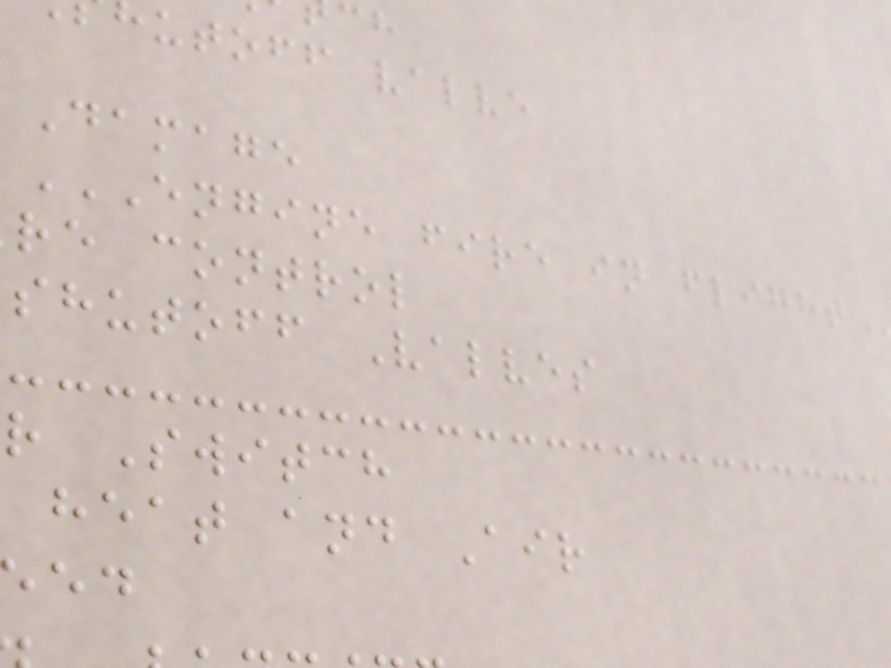utoff valve
Damage
re control
shutoff Valves
r Switch
heat and Air
